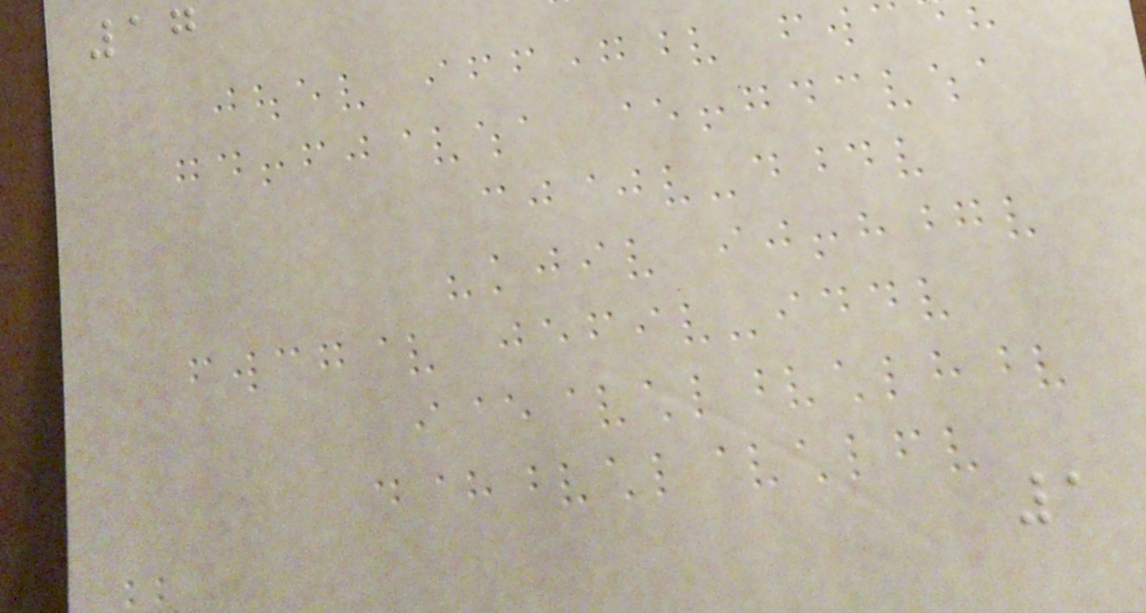17
1
